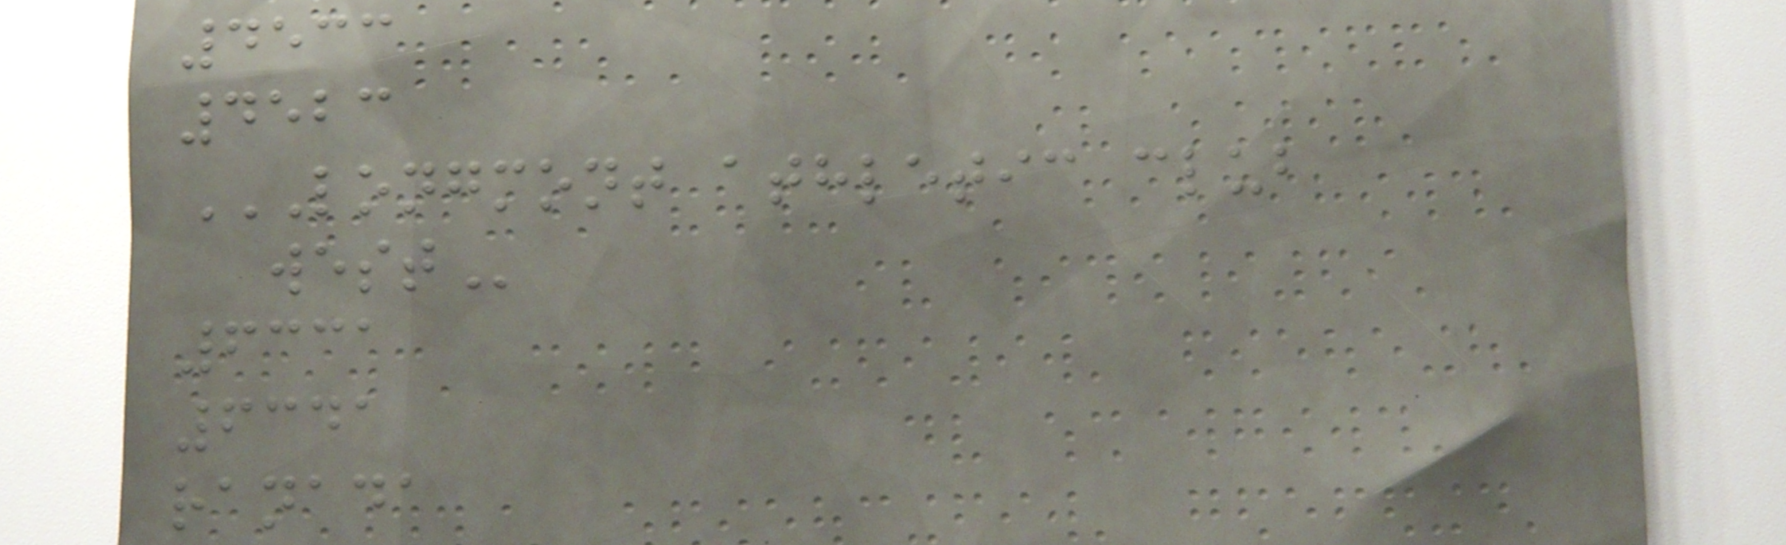4533
4523
LONGMONT ATHLETIC CLUB
WEST
6331
6341
ranada
